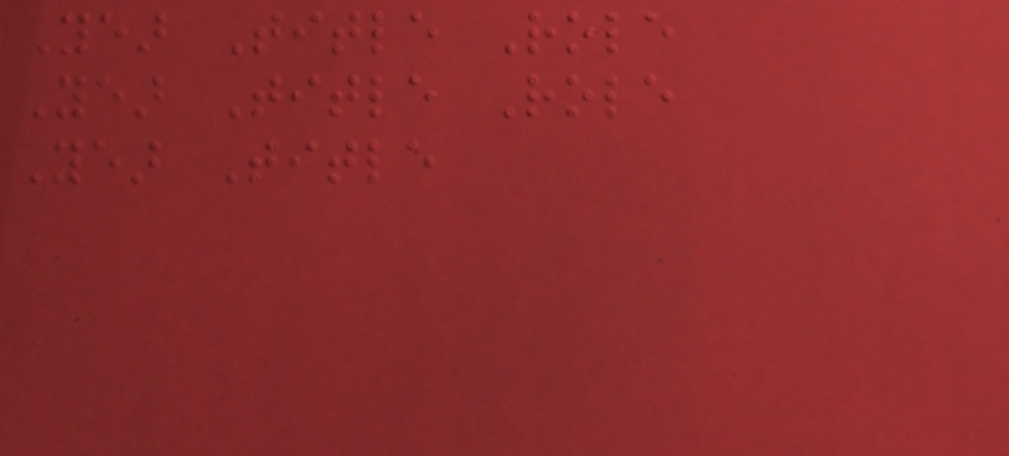Year Title Role
Year Title Role
Year Title
